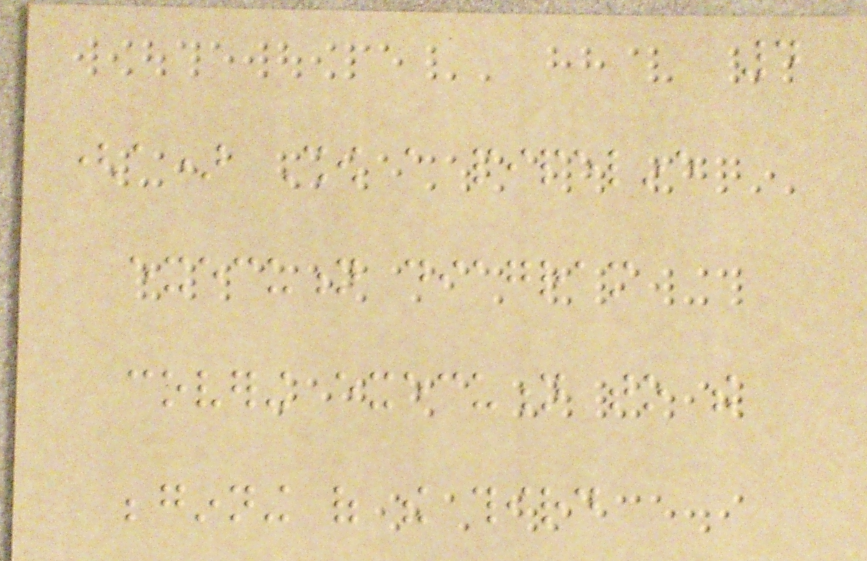4
(a) Show a pipeline
execution diagram
covering execution to the
beginning of the third
